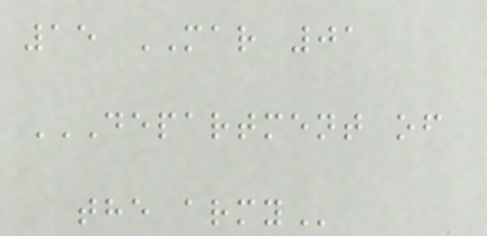15 MAR 01
DEPARTMENT OF
THE ARMY
